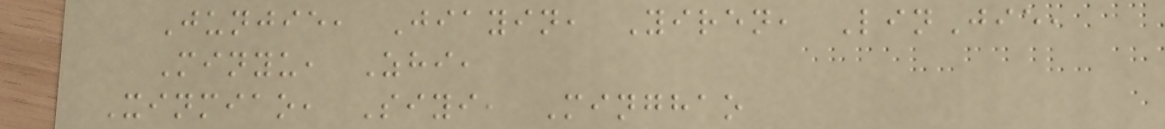Junjie, Jiayin, Yiren, LinJie,
Minyu, Zhi,
Xinmiao, Siyi, Minghao
